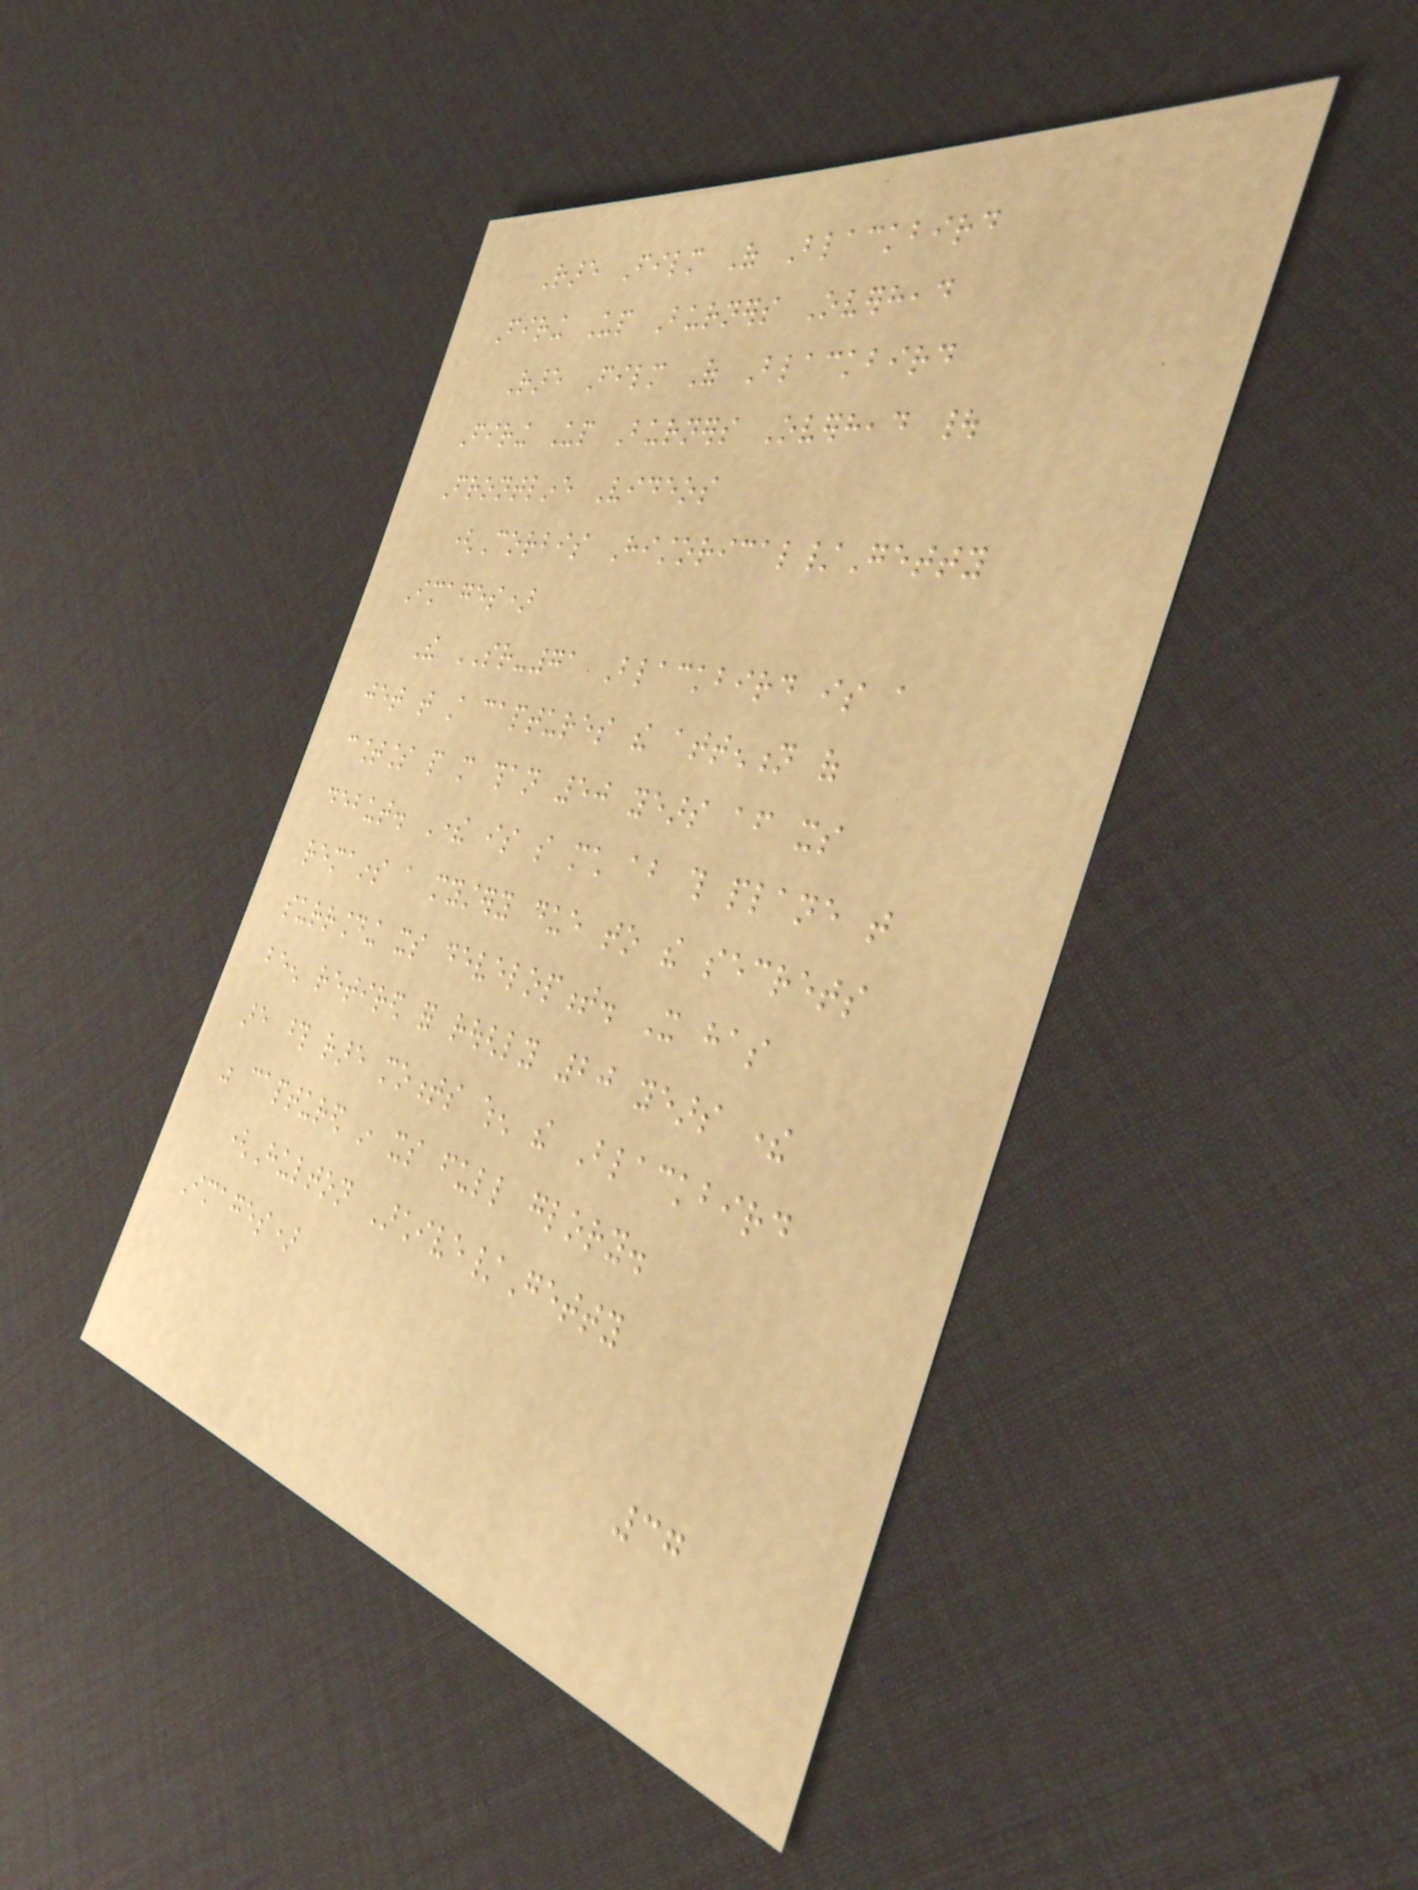Rare Film Of Blackbird
Firing Up Burners Overhead
Rare Film Of Blackbird
Firing Up Burners Overhead |
Frontline Videos
(Corbis Historical/Getty
Images)
The SR-71 Blackbird is a
jet that still captures the attention of
countless people more than 50 years after its
debut. There is so much about this plane that
remains a mystery due to the secrets
surrounding its development. It has
been retired for roughly 20 years there
are those rare moments when the Blackbird
was captured in its full glory.
(Hulton Archive/Getty
Images)
37
